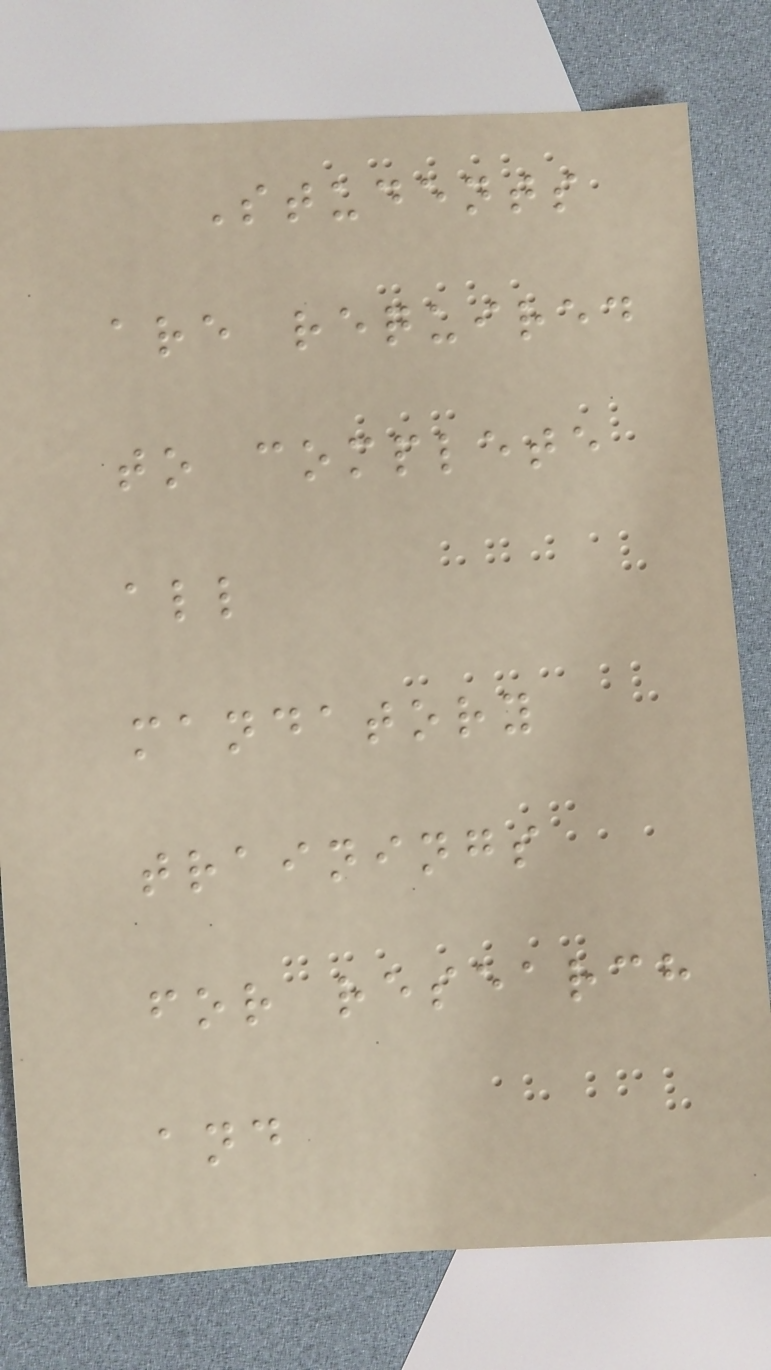Students
are required
to complete
all
mandatory
trainings
for research
and
